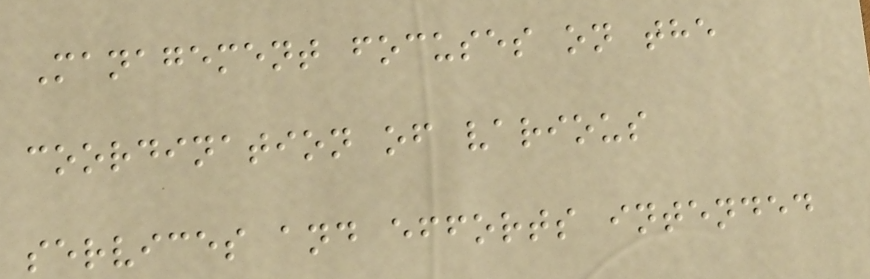Management focuses on the
coordination of various
services and efforts intended
